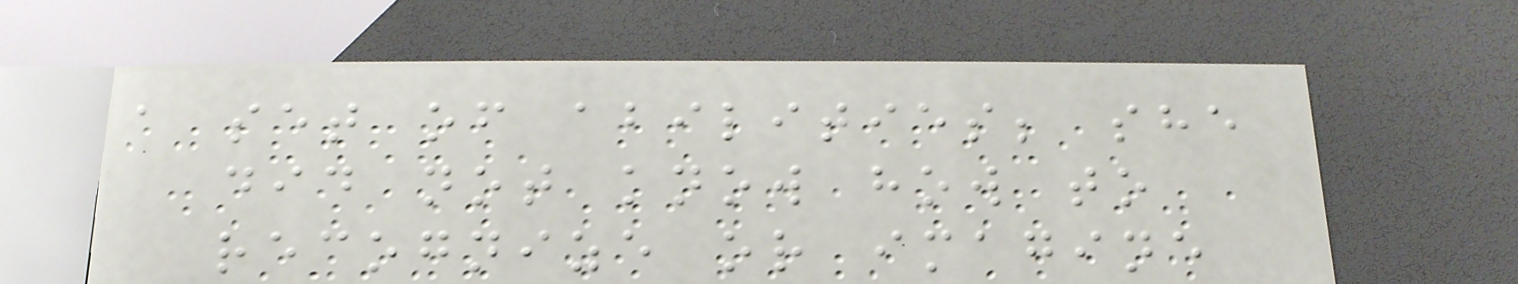a set of abilities; she
did not know how to
recognize or imagine
